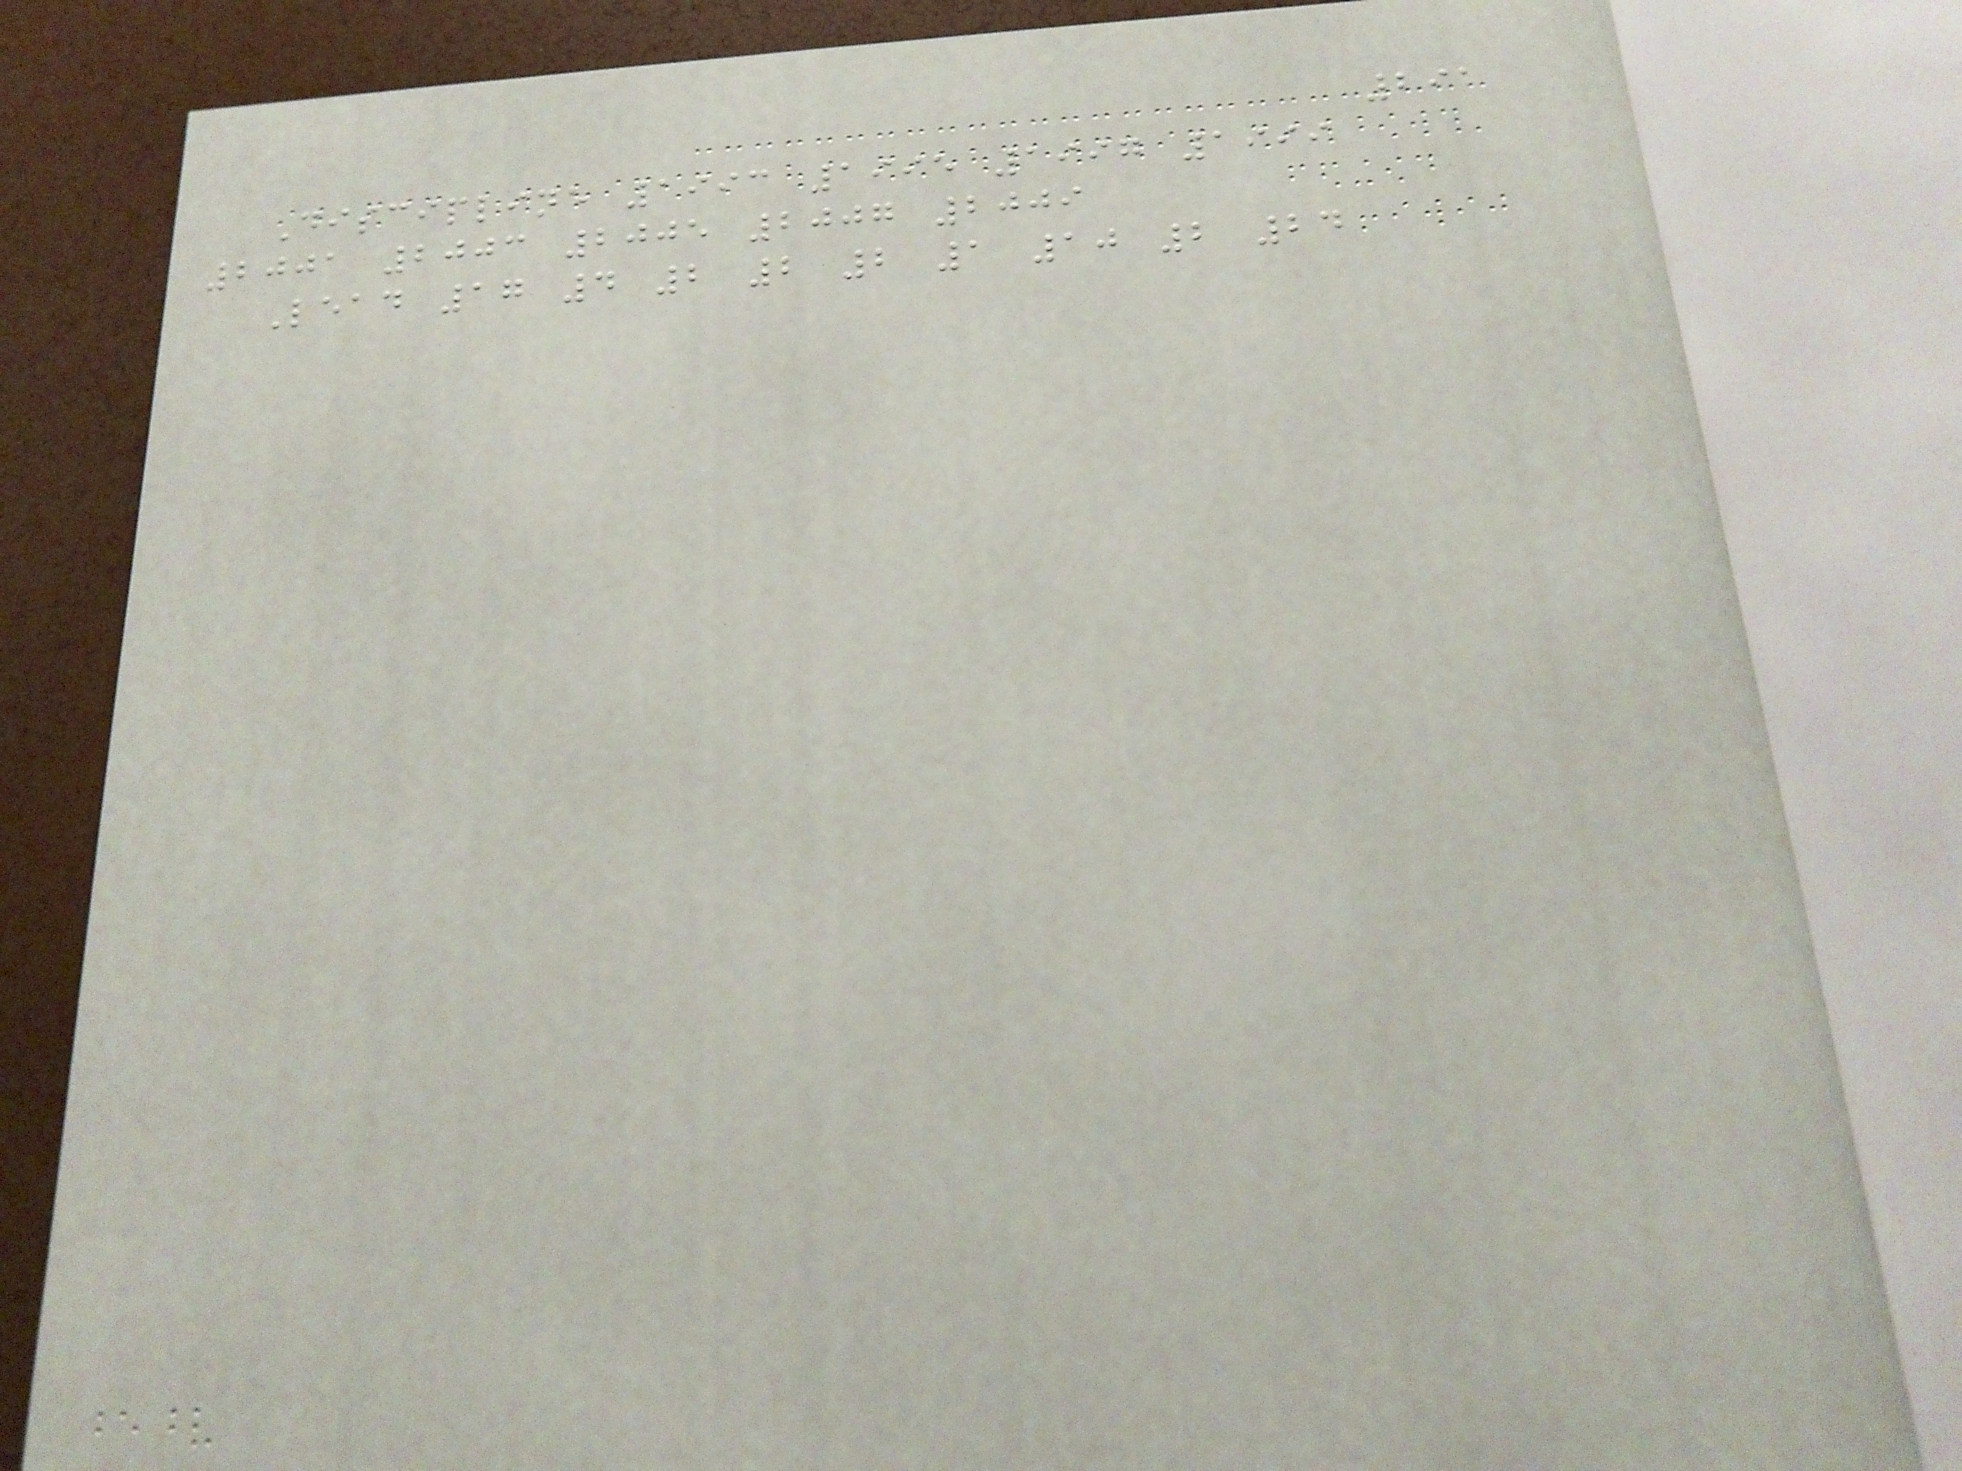291
Discipline 1993 1995 1997 1999
2001 2003 2005 2007 2009
Lead 17 4 2 2 2 1 10 2 24
